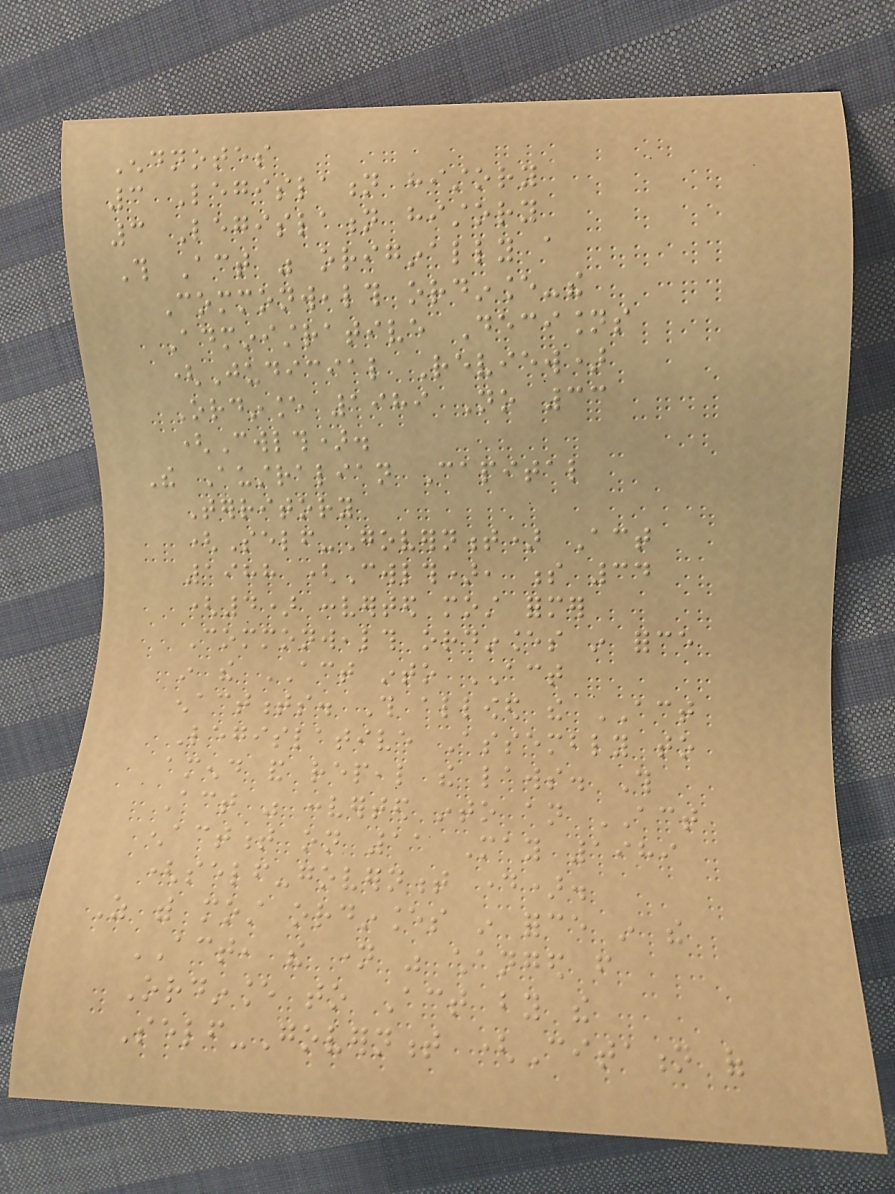Endnotes
3 Legislation history
3 Legislation history
This Act was originally a
Commonwealth ordinance-the
Administrative Decisions
(Judicial Review)
Ordinance 1989 No 33
(Cwlth).
The Australian Capital
Territory
(Self-Government) Act
1988 (Cwlth), s 34
(4) converted most former
Commonwealth ordinances in force
in the ACT into ACT
enactments. This allowed the ACT
Legislative Assembly to
amend and repeal the laws. This
Act was converted into an ACT
enactment on 11 May 1989
(self-government day).
As with most ordinances in force in the
ACT, the name was changed from
Ordinance to Act by the
Self-Government (Citation of
